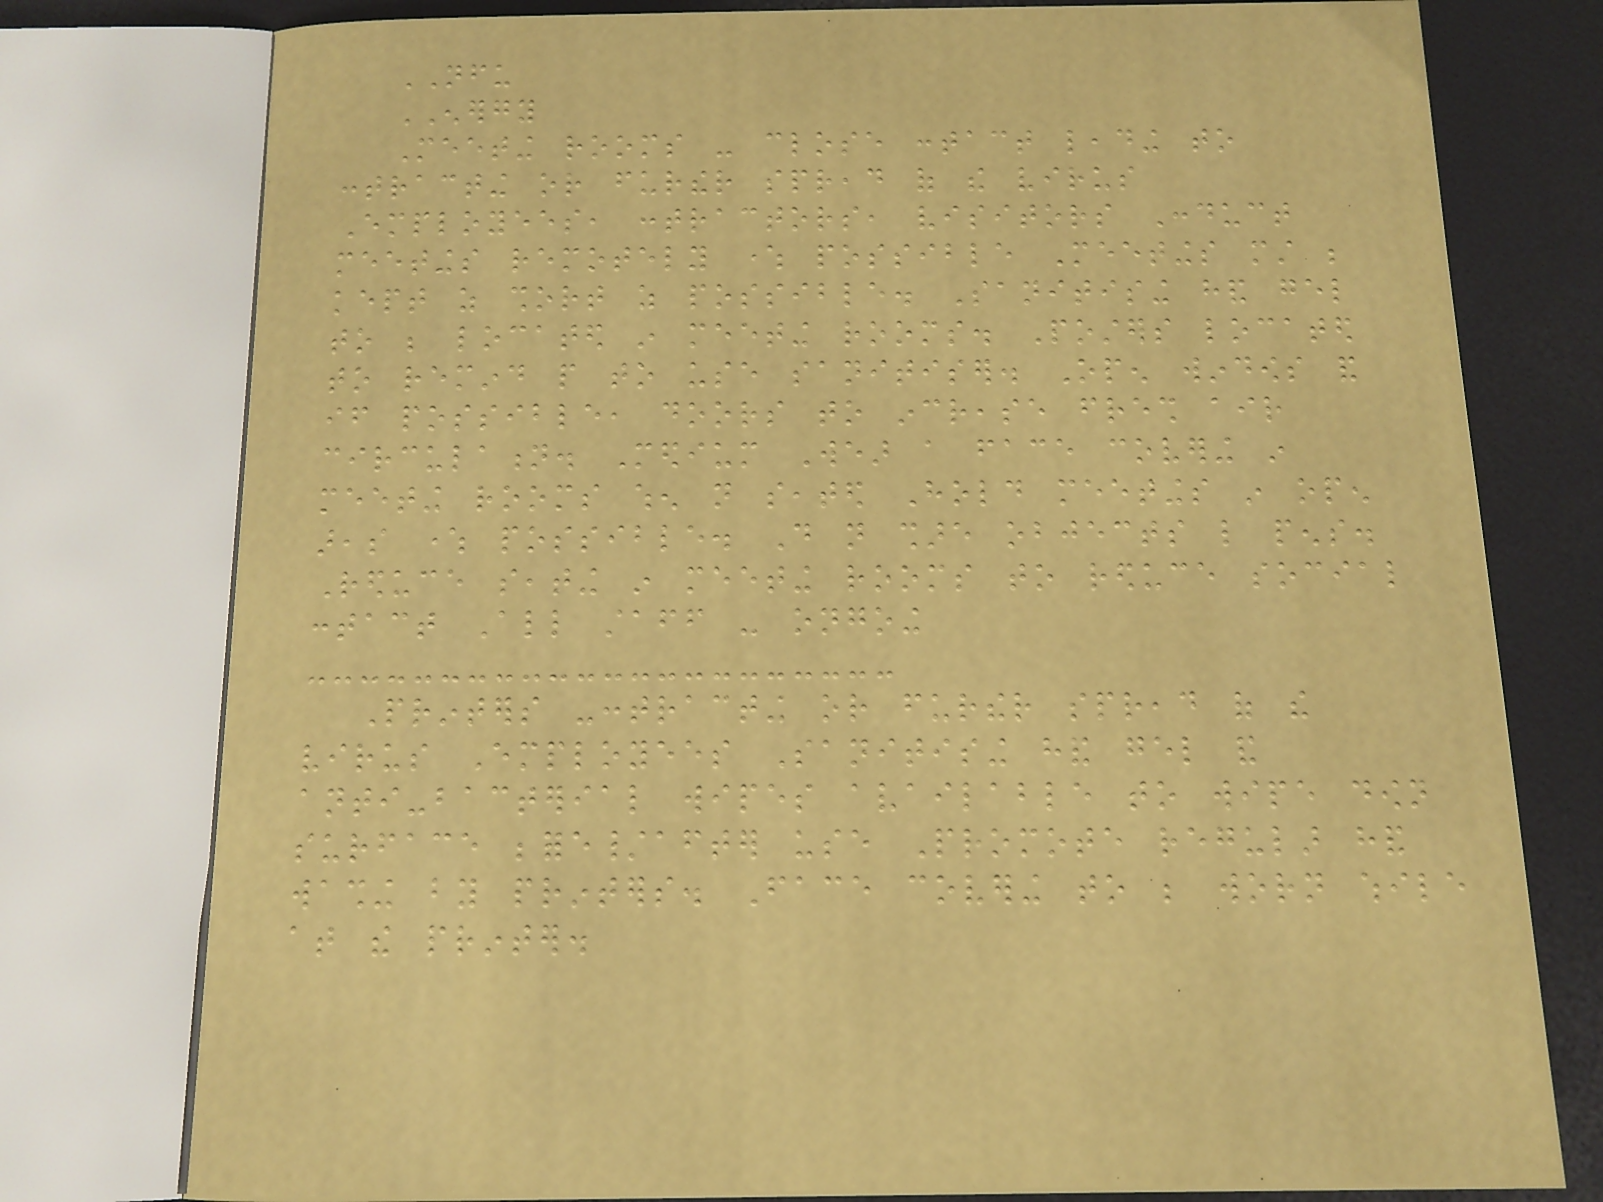NFU
ENERGY
Meeting rooms - close contact leading to
contracting or further spread of the virus
Employees, contractors, visitors Conduct
meetings remotely where possible Meetings must be
kept as short as possible. Sanitising hand gel
to be located in meeting rooms. Posters located
to remind people to use sanitiser. Open windows and
if possible, doors to increase fresh air
circulation. Medium Wear a face covering in
meeting rooms when not seated Hold meetings in open
areas where possible. Do not share objects like pens.
Reduce seating in meeting rooms to reduce social
contact All staff - ongoing
Printers -contracting or further spread of the
virus Employees Sanitising hand gel and
anti-bacterial wipes available to wipe down
surface before/after use Promote regular hand
washing by printers. Face covering to be worn while
at the printer.
